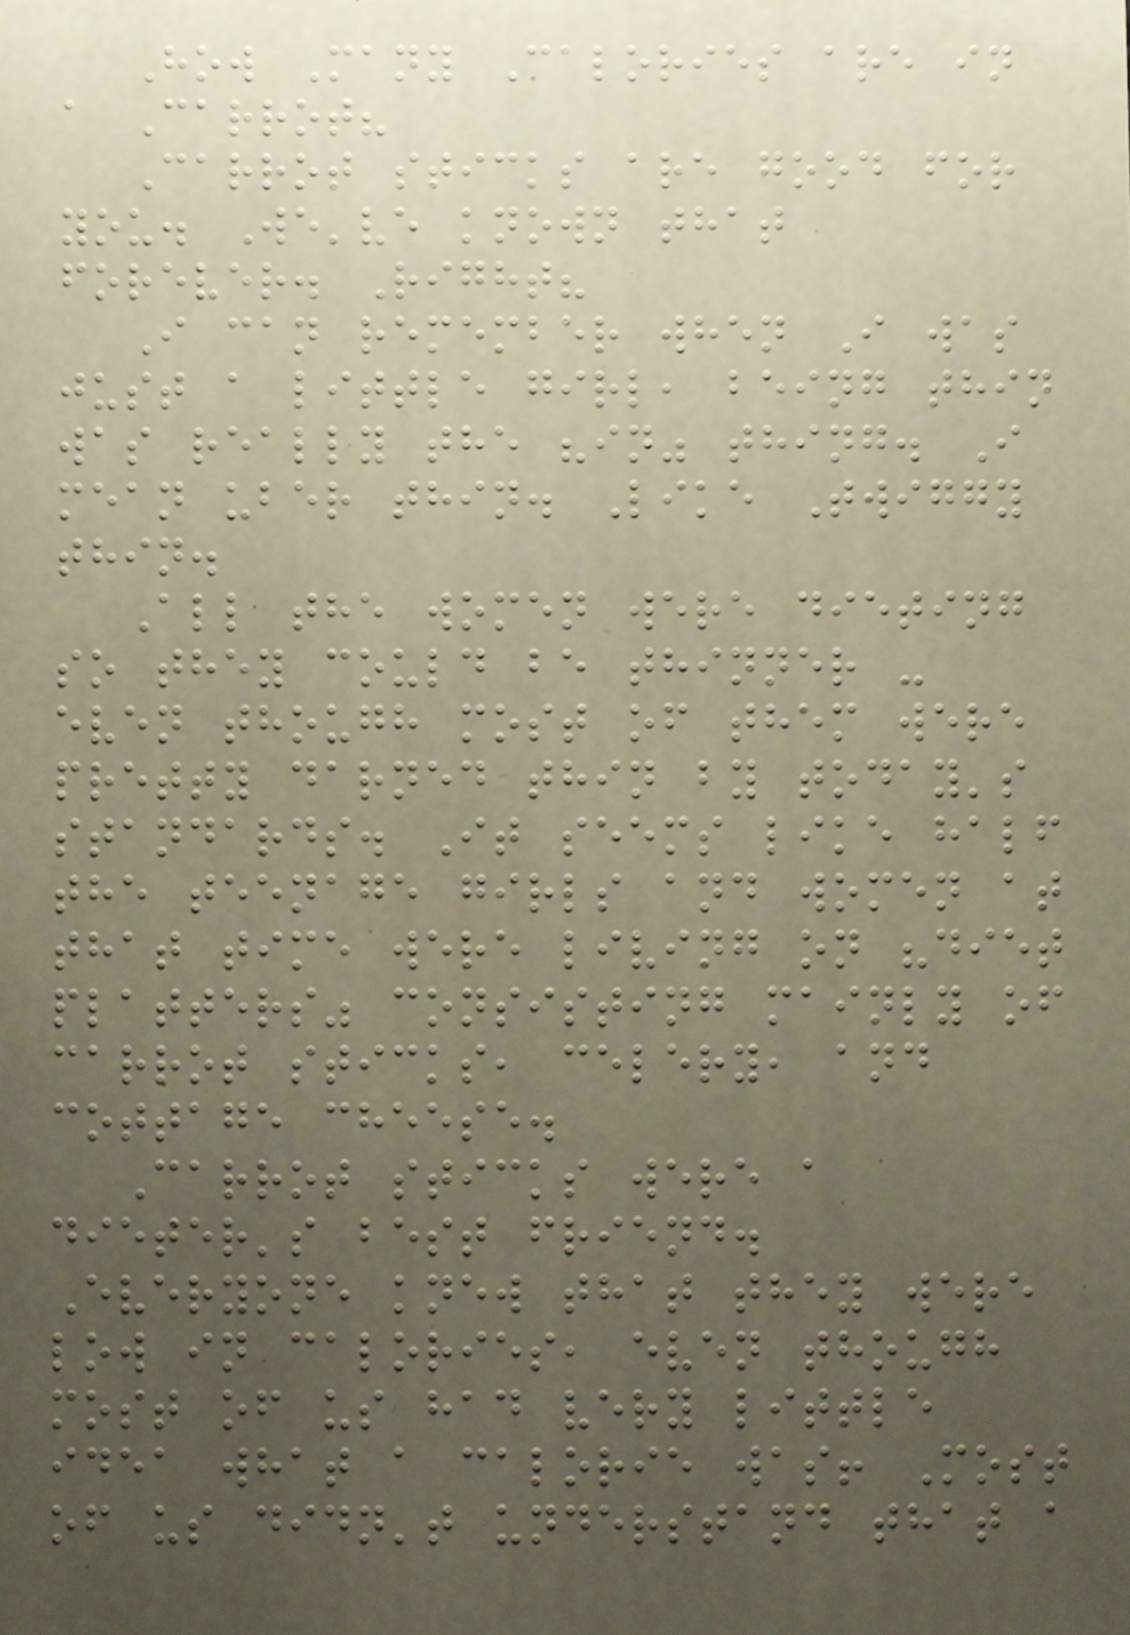How Many Calories are in
a Carrot?
Carrot sticks are good for
you. We've known that
forever. Right?
I can remember when I was
just a little girl, being thin
was really the "in" thing. I
mean uber thin. Like Twiggy
thin.
All the women were dieting
so they could be thinner -
even though most of them were
pretty darned thin by today's
standards. It seems like half
the teenage girls and women at
that time were living on "diet
platters" consisting mainly of
carrot sticks, celery, and
cottage cheese.
Carrot sticks were a
dieter's best friend.
Everyone knew that they were
low in calories, even though
most of us had very little
idea what a calorie was! Most
of us didn't understand that a
